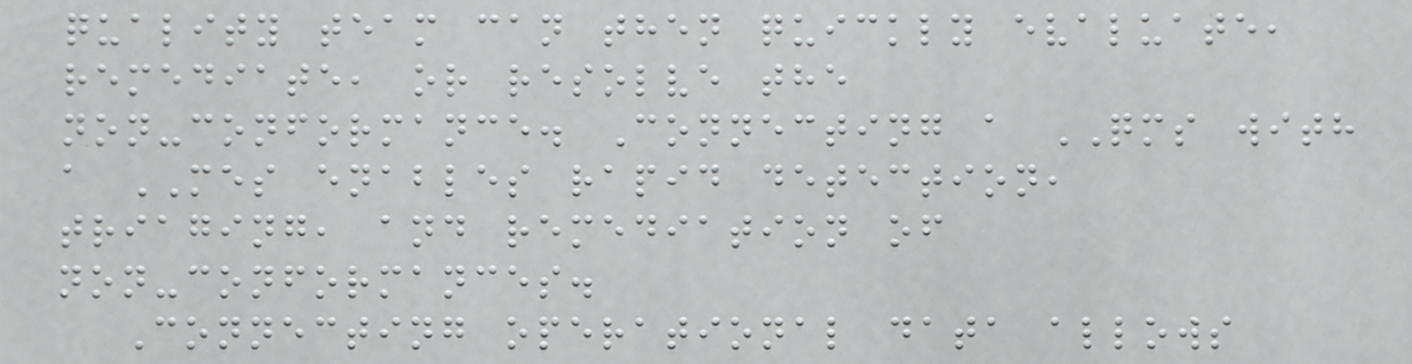quality team can then quickly evaluate,
remediate, or resolve the
non-conformance. Connecting a QMS with
a MES enables rapid detection,
triaging, and remediation of
non-conformances.
Connecting operational data allows
